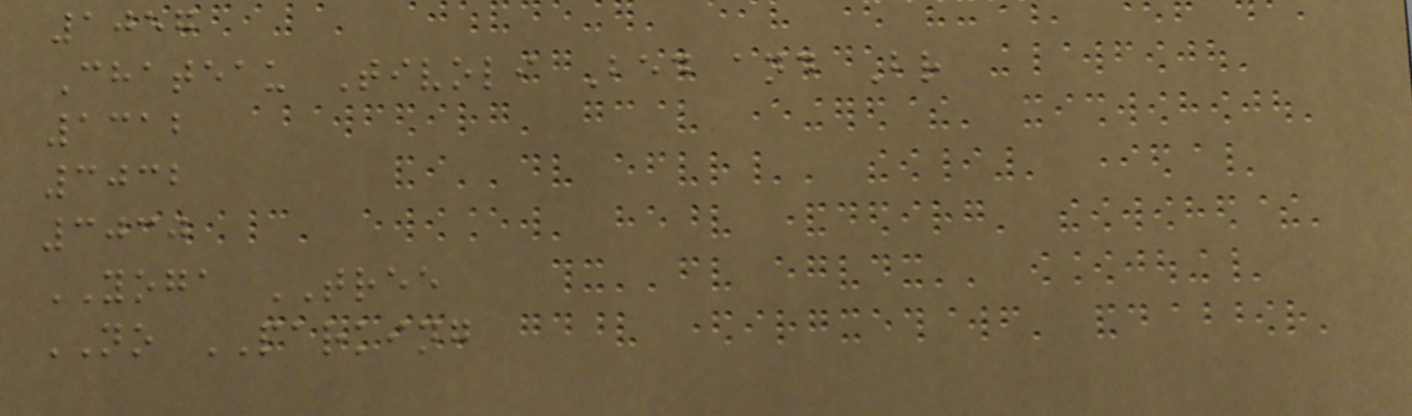1057
Chateau Tivoli Bed and Br
1312
3032
3030
YOGA TREE
NO PARKING
